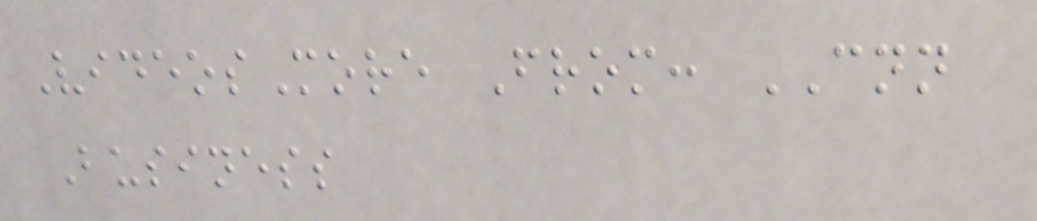VideosMore From: CNN
Business
